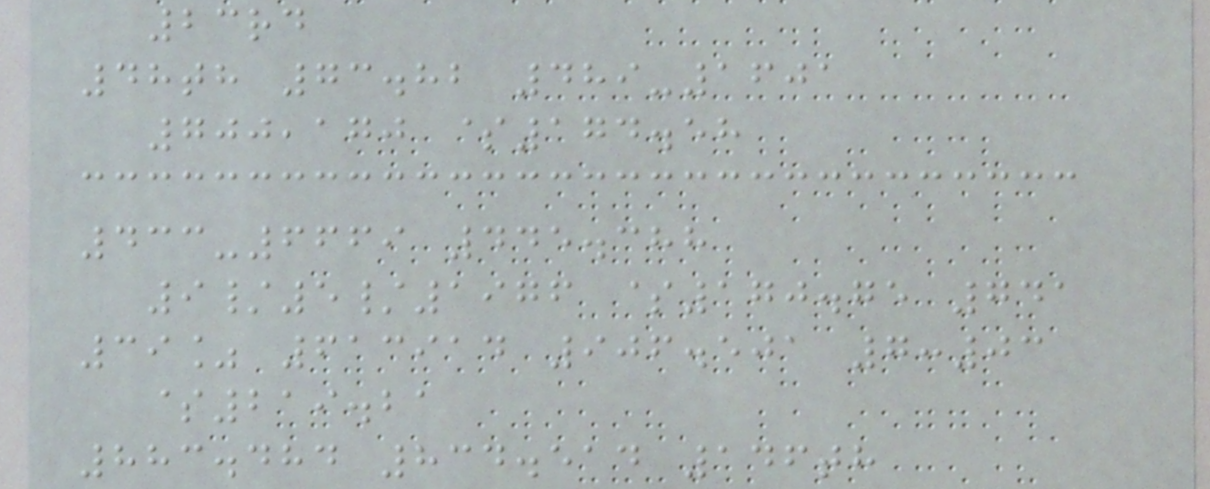23rd
48th 73.82 489-1601
700,170 $174.58
433-6669 445.388
9/5/1976 $170.75 741
39% 613914 906.501 7:03
$219.21
883.484 834.514 146th
